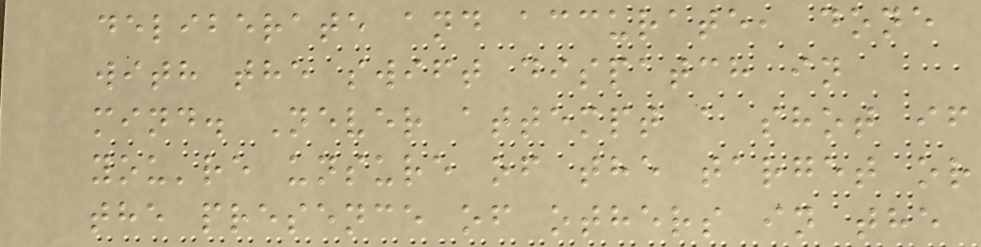deliberate and accurate, done
with the swift dispatch in
mind. Never attempt a shot if
you're unsure of the target or
the presence of others in the
